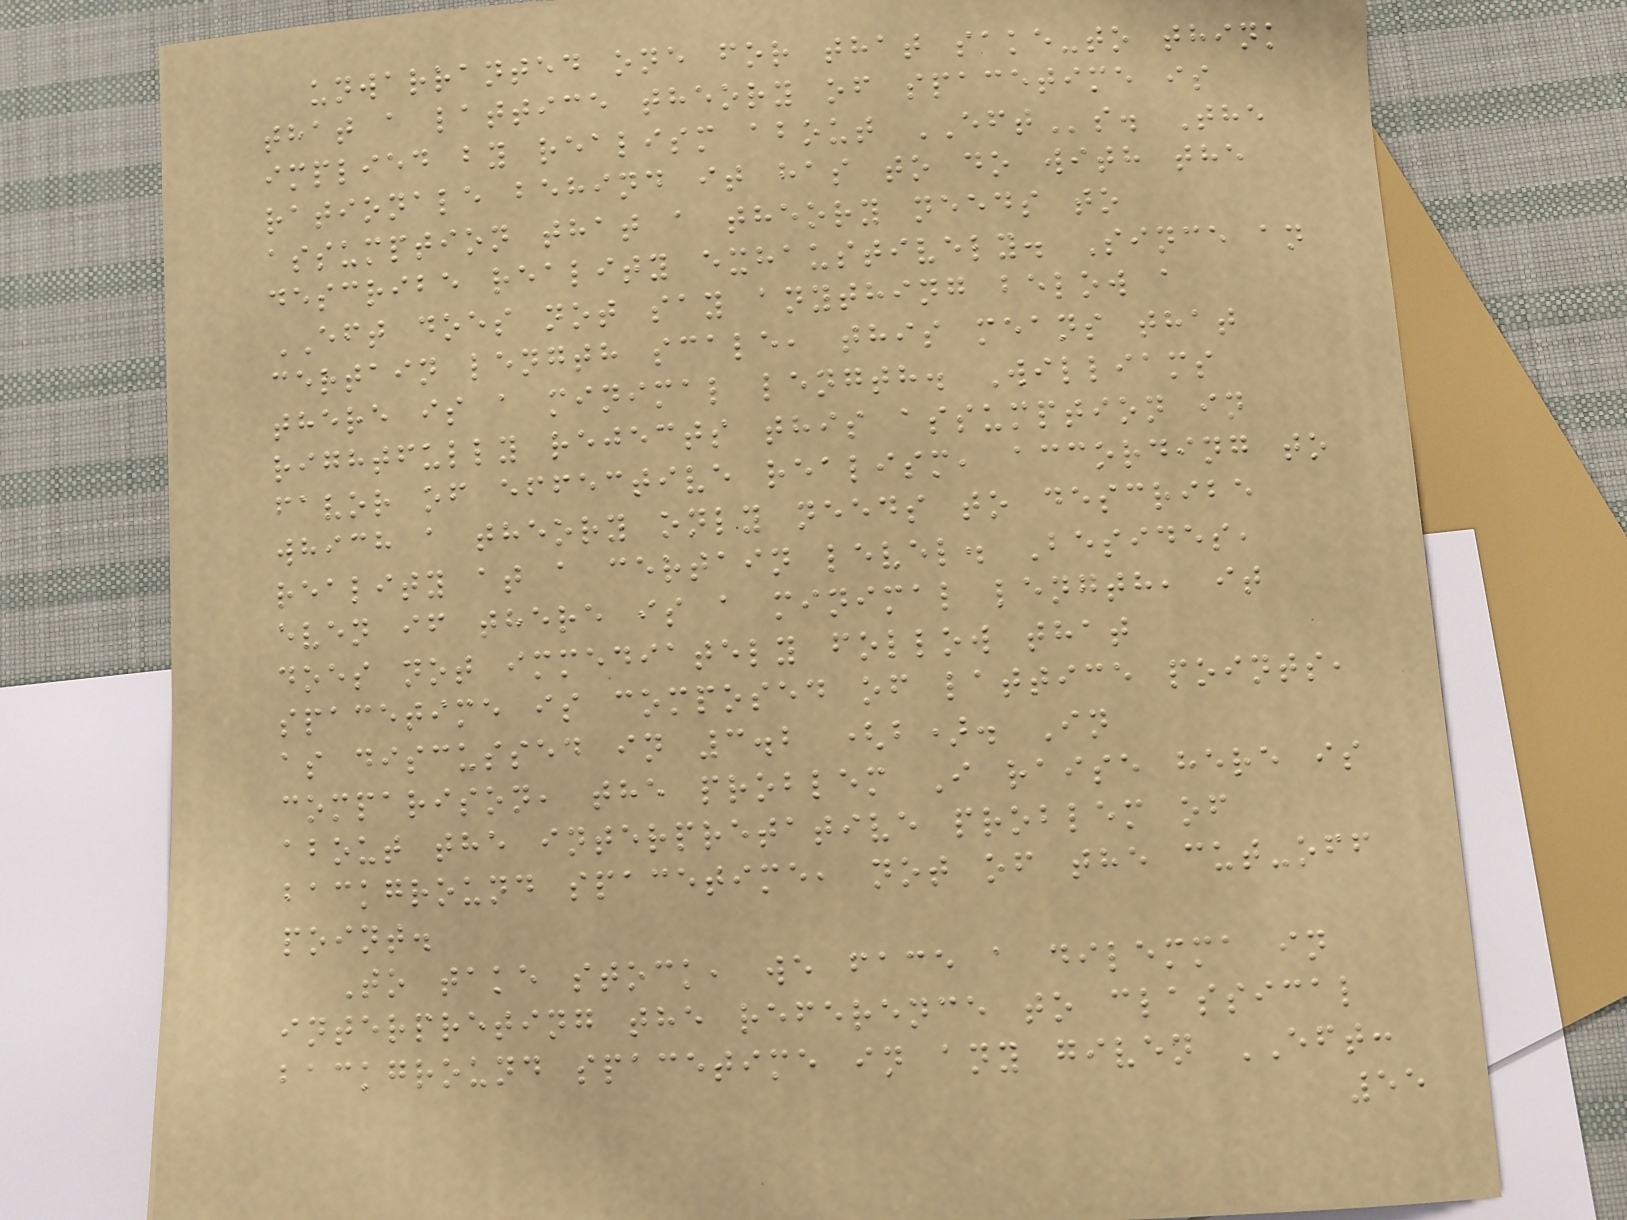unwarranted one for that sake-to think
that a lattice theory of spacetime is
implied by realism about EFTs. The
rationale behind it has to do with the
assumption that a theory needs to
describe reality exhaustively. Since an
EFT does not say anything below a
certain length scale, this means that
there is a minimal length. Williams
rightfully rejects this assumption in
favor of effective realism, according to
which a theory only needs to describe
reality at a certain level. Besides,
even if there is a minimal length, it
does not immediately follow that
spacetime is composed of lattice points,
as discussed in 3.2 (b). In
comparison, the problem I raise here is
about the interpretative problem of
background spacetime, not of the cut-off
point.
To take stock, we face a dilemma in
interpreting the reference to classical
background spacetime in any given EFT:
55
